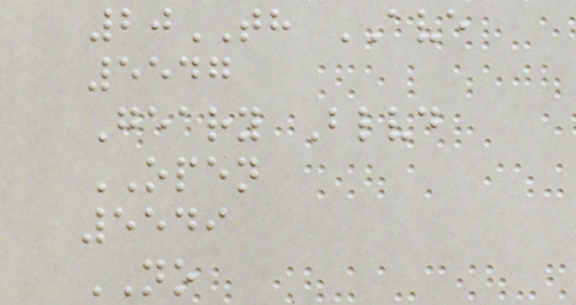20TH AVE
5547
Geary Blvd
OPEN
5549
NO
